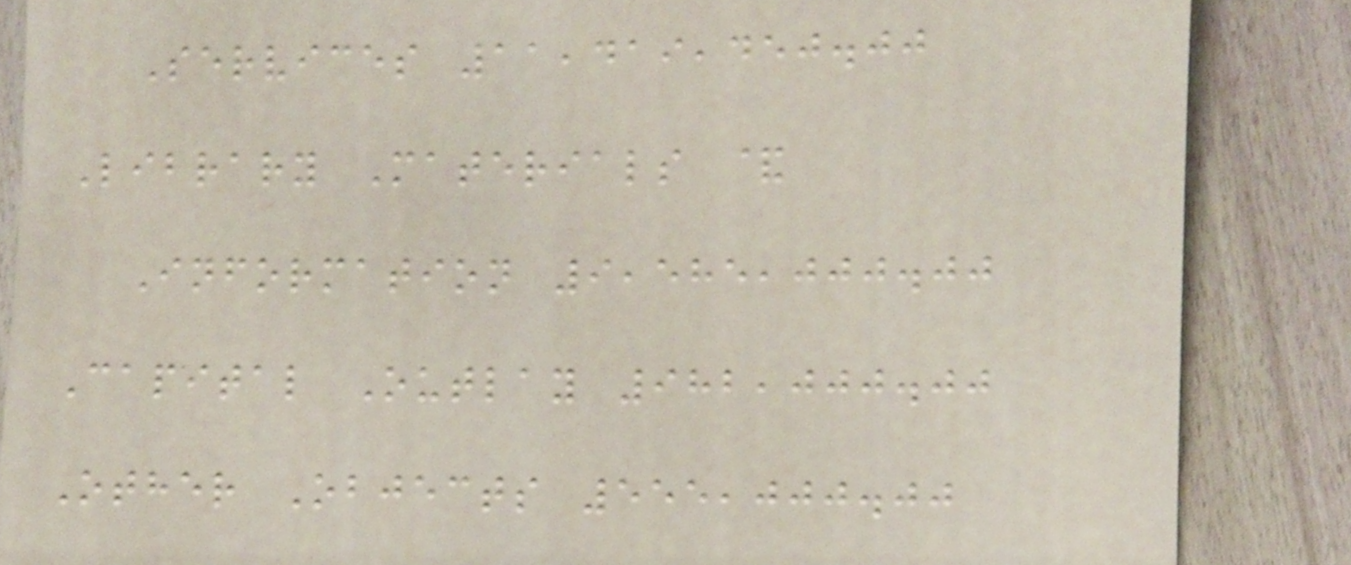Services 11,419,450.00
Library Materials &
Information 9,585,000.00
Capital Outlay 982,000.00
Other Objects 555,000.00
